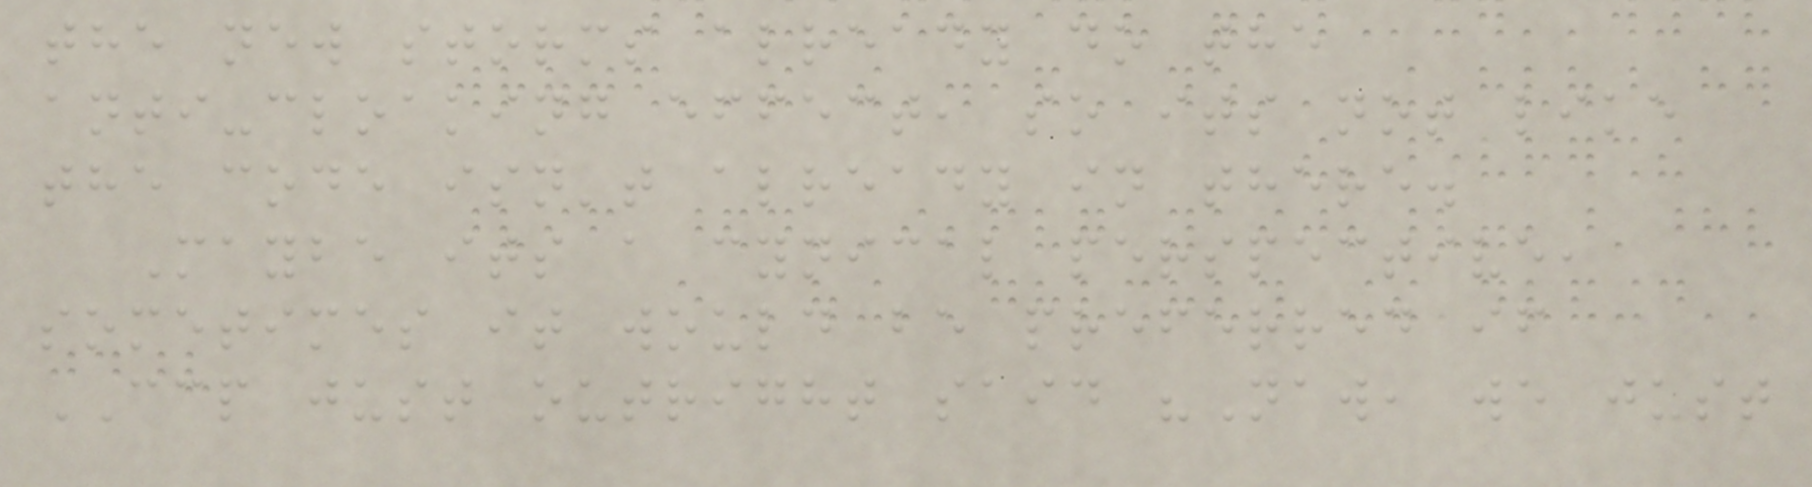the new storms already do the
anti-cloaking effect, so its not like
the code isn't already in there.
Maybe its a cynical perspective,
sometimes it would be preferred if
CCP just outright said "Naw, we just
